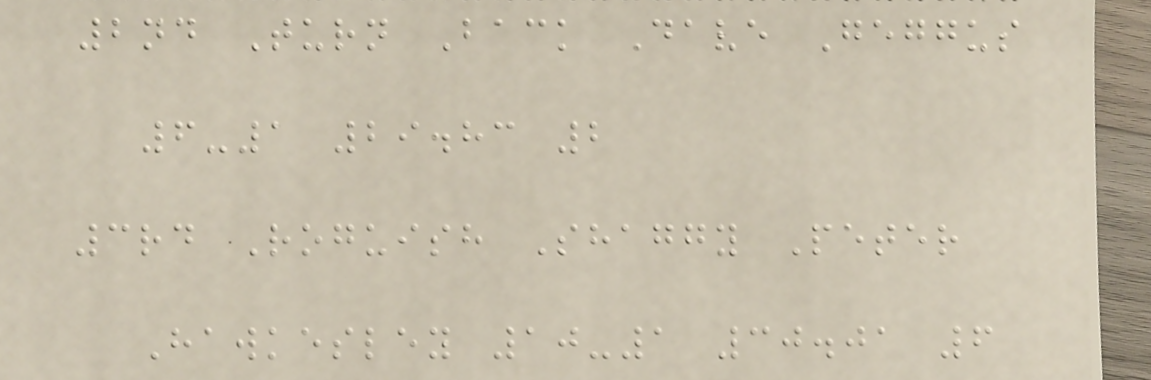2nd Turn Back Dave Geggus
6-1 29.83 2
3rd Roguish Shaggy Peter
Hawkesley 10-1 30.01 6
